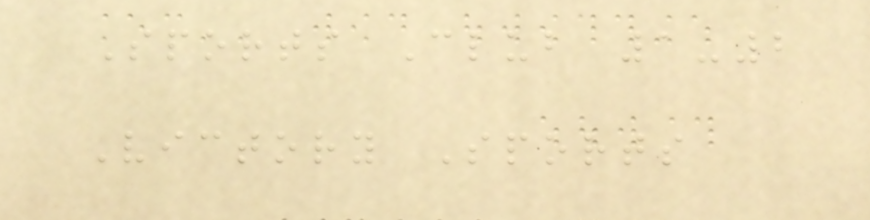Sports Club 1-2
Victory Sports
